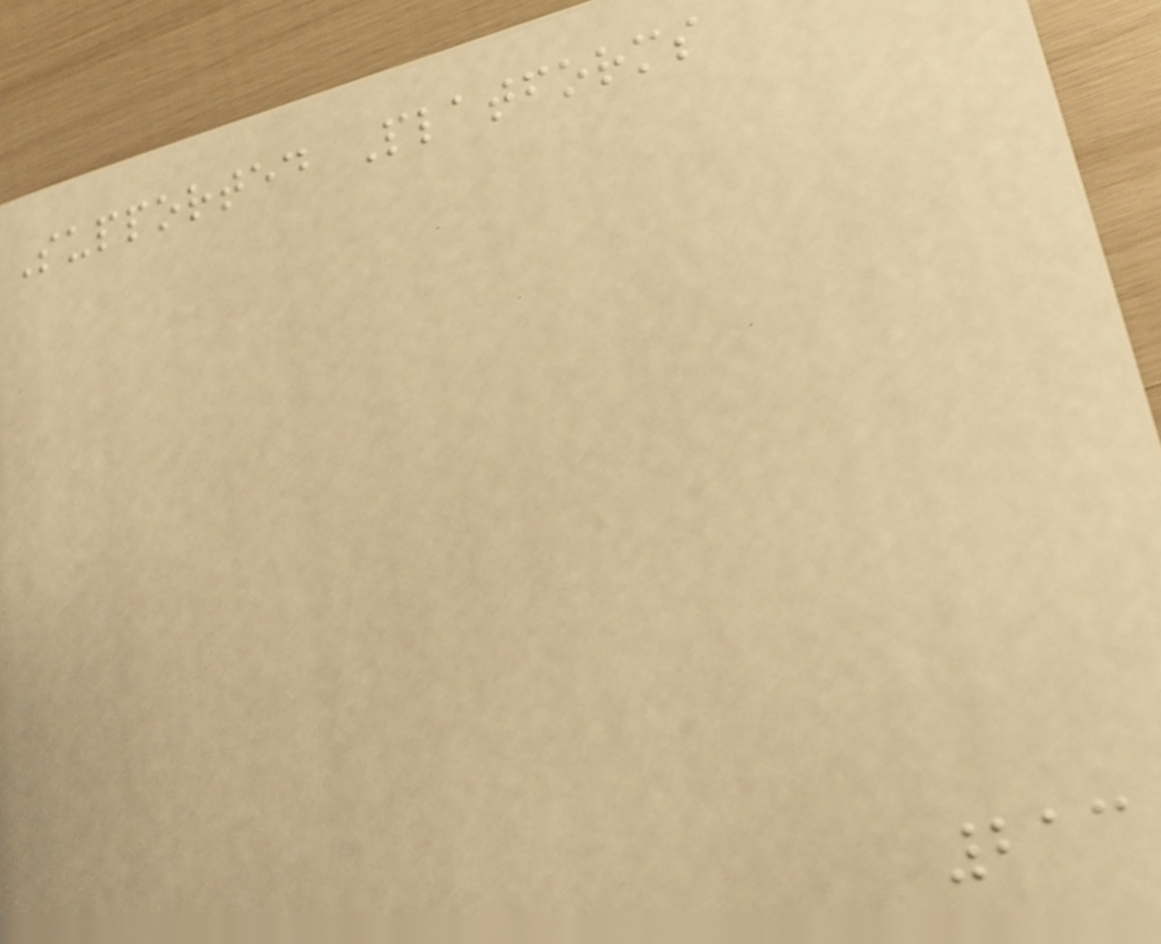Supported Platforms
213
